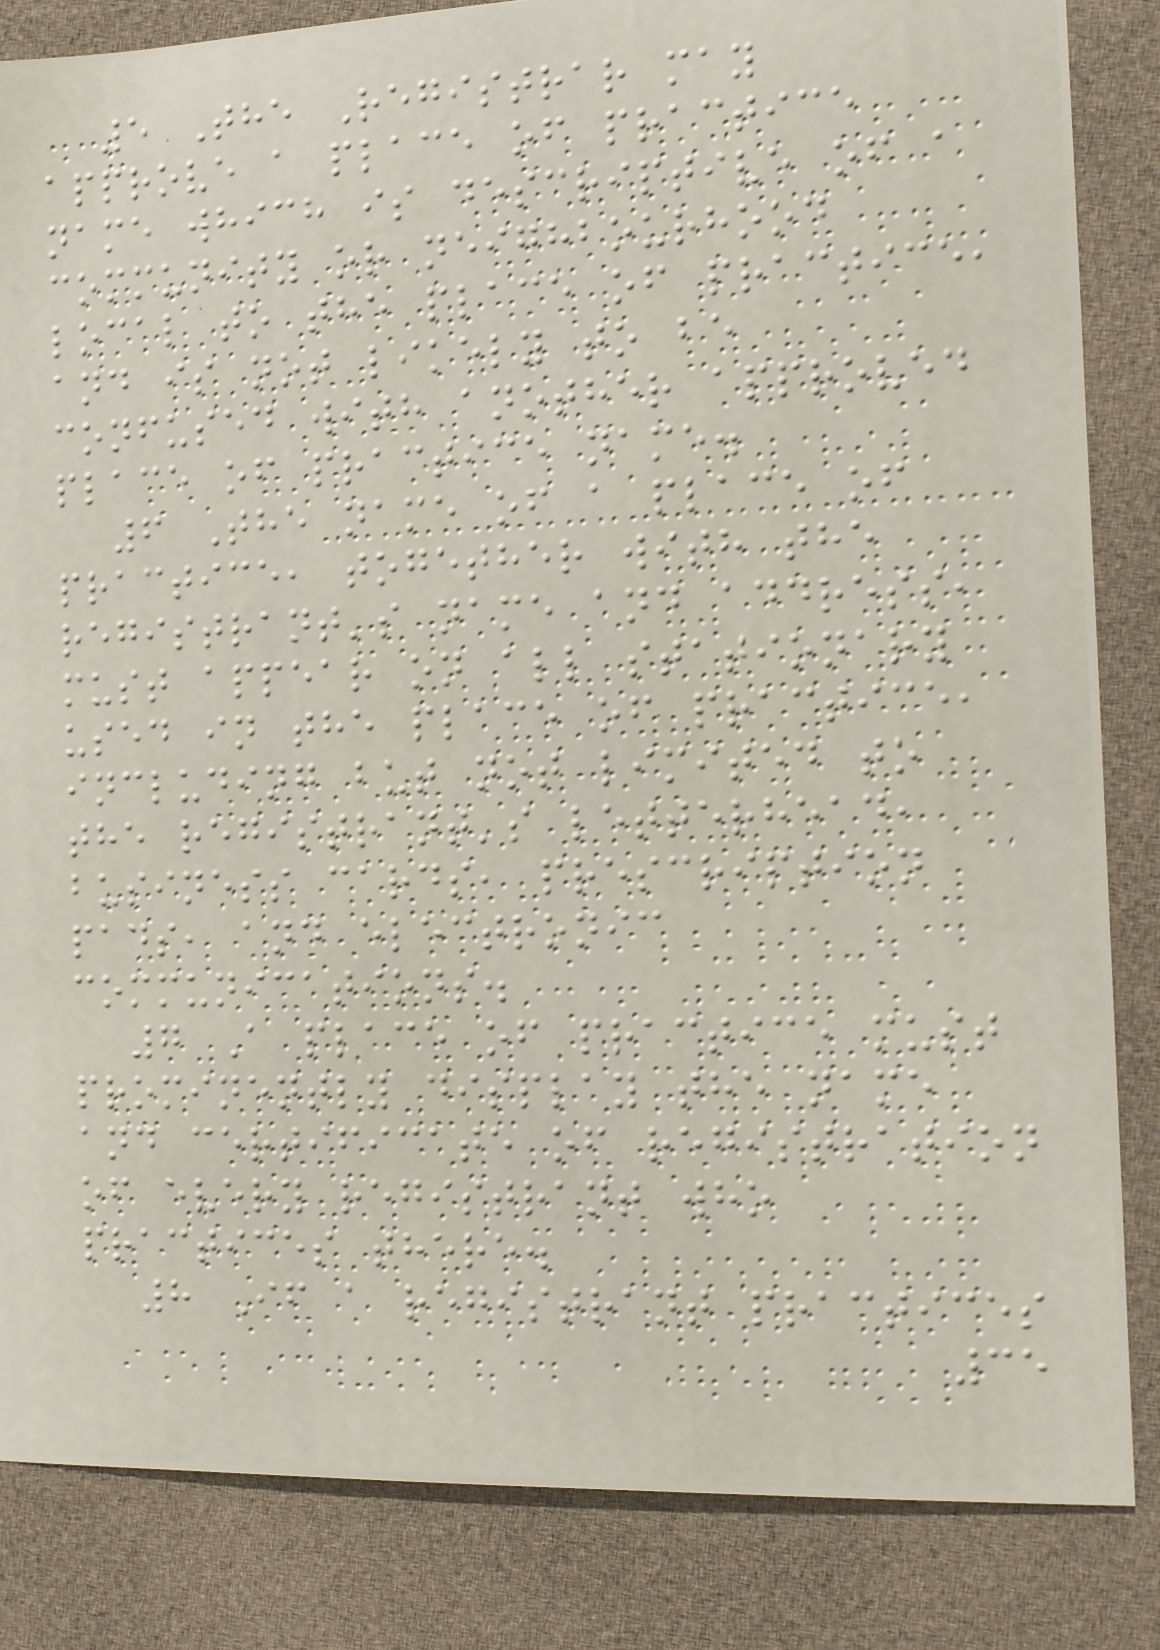5 The Registrar may
approve a place of practice
name which is descriptive of a
community or neighbourhood
local to the place of practice,
and is not likely to be
confused with another approved
place of practice name.
6 The name of a place of
practice, together with the
registrant's name and address,
must appear on all stationary
used in the place of practice,
including but not limited to
the registrant's letterhead,
business cards, prescription
pads, and electronic
communications.
7 A place of practice must
prominently display the name
and certificate of registration
of every registrant who
practices there.
8 If a registrant practices
35
